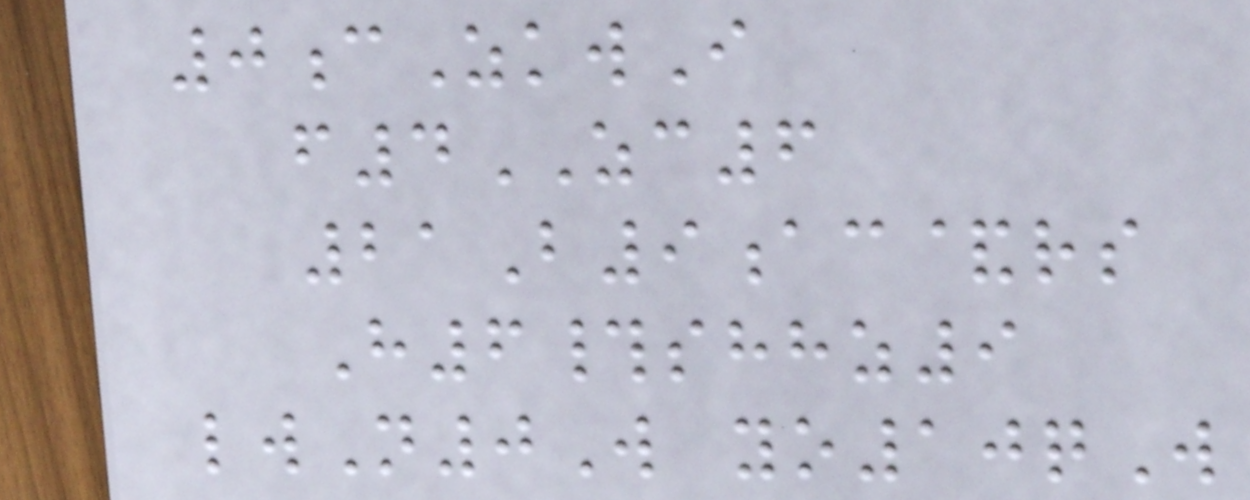0cZkwI
f4ZC6
21B9ac&rs
H6#shhz9
lwN0W yo10qW
